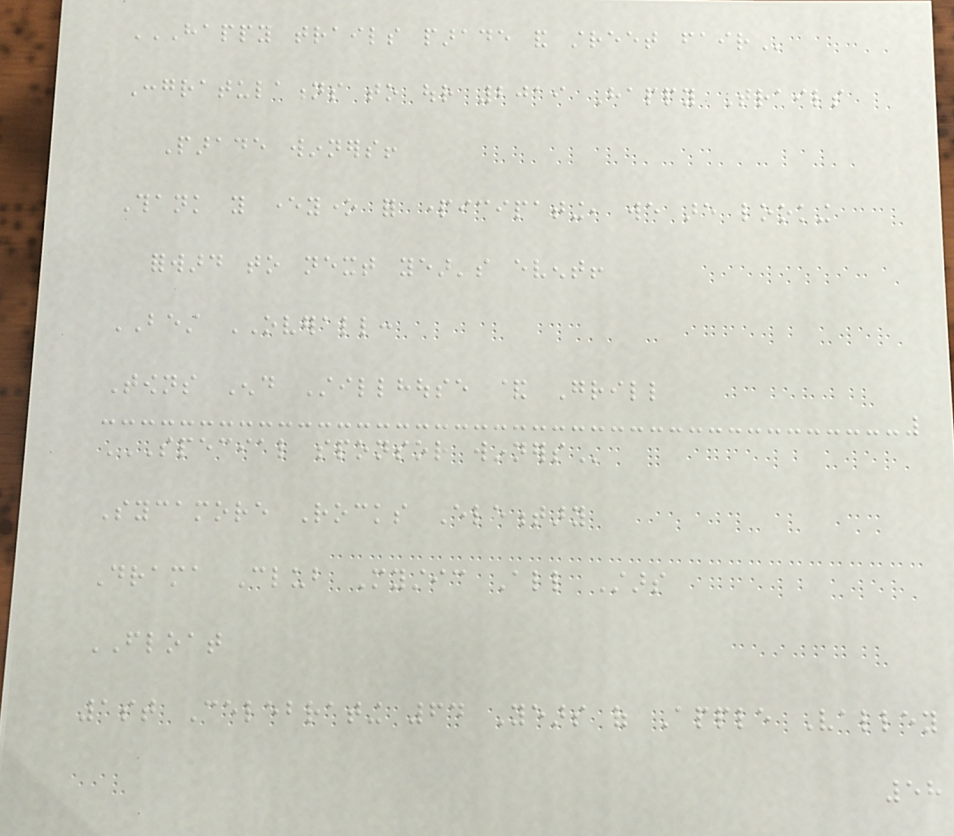HAPPY TRAILS PARADE AND STREET FAIR
Congratulations to our 2019 Happy Trails
Parade winners!
Thank you everyone for participating, we are looking
forward to next year's event!
BEST OVERALL:
Towns End Stillhouse & Grill
SPECIAL SPONSOR WINNERS
Sycamore Rocks Elementary
Drama Club Mystic All Stars
FLOAT
1st Celebrating 64 Years of Apple Valley
58
